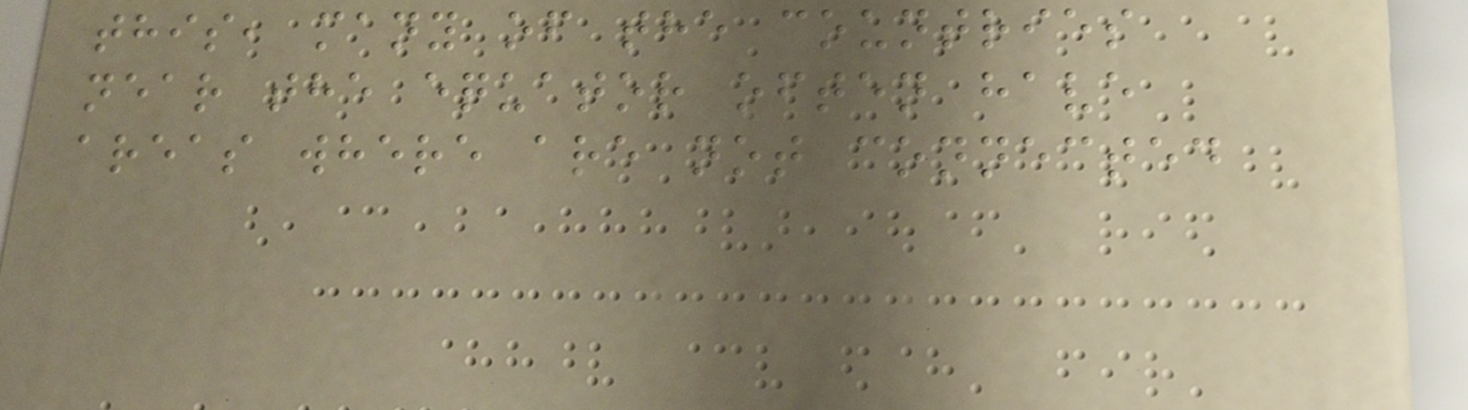this, many of the countries
near the equator often have
areas where are not connected
